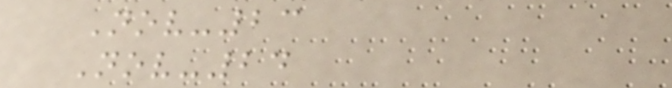Nov-23
Nov-24
